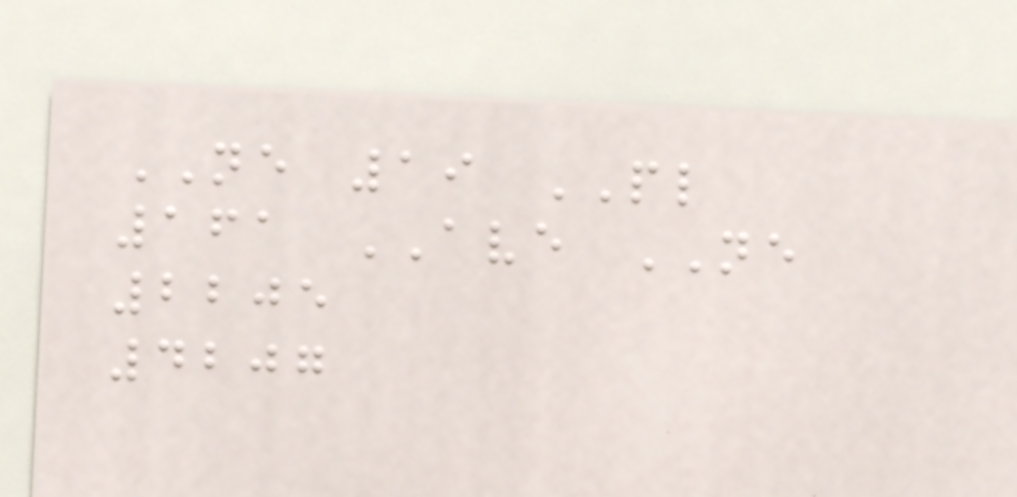NE 19 PL
161 AVE NE
2205
4207
